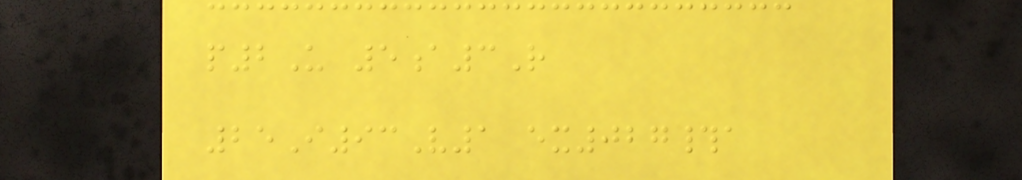p2U 5a3R
25I93V1 ex027#a
